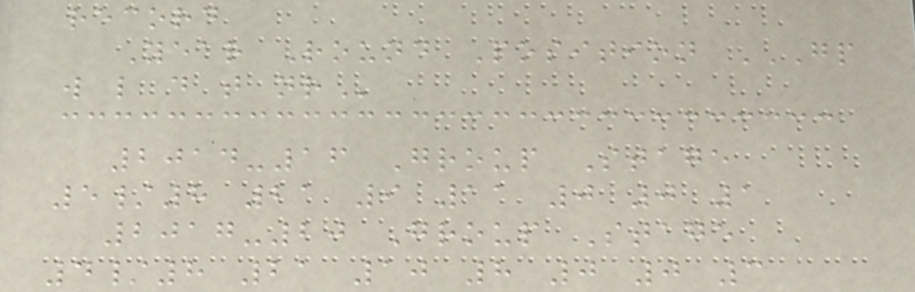record
Year Round Position GP
W L D T NR
2014-16 Group Stage
5/8 21 9 11 0 0 1
2017-20 Group Stage
4/8 21 10 8 0 0 3
